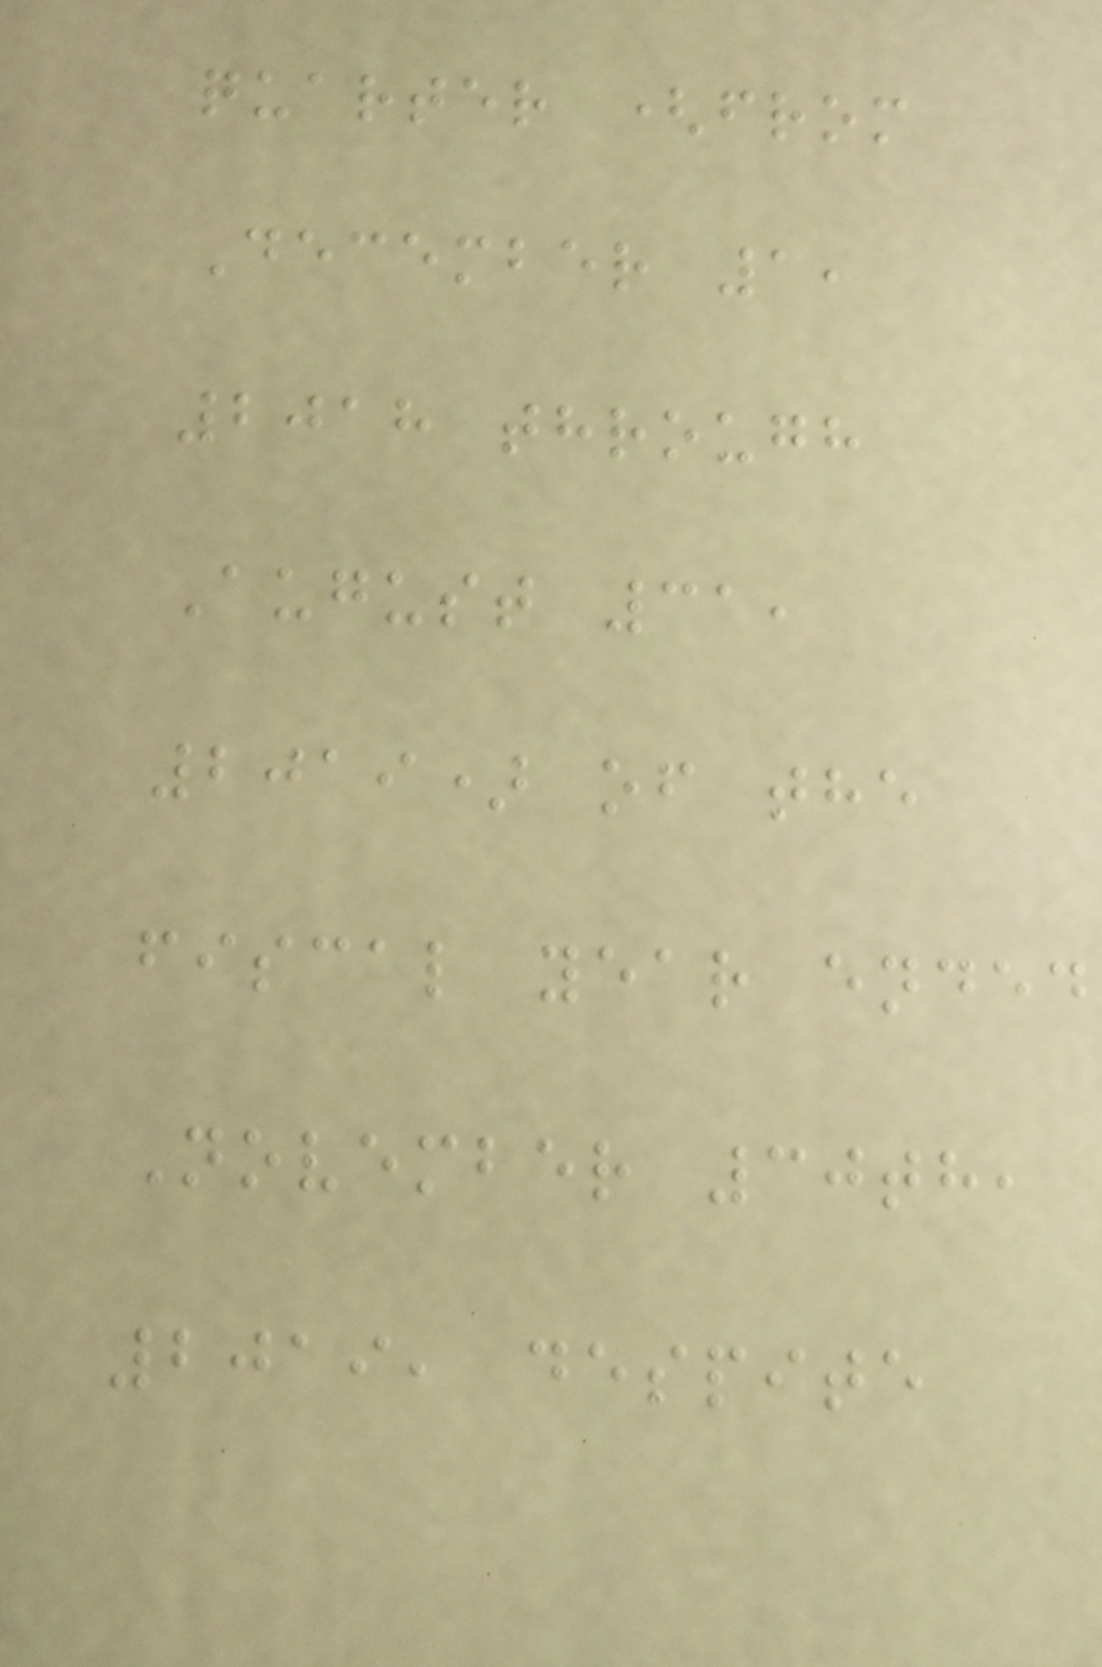quarter (from
December 1,
2018 through
August 31,
2019) of the
fiscal year ended
November 30th,
2019, despite
